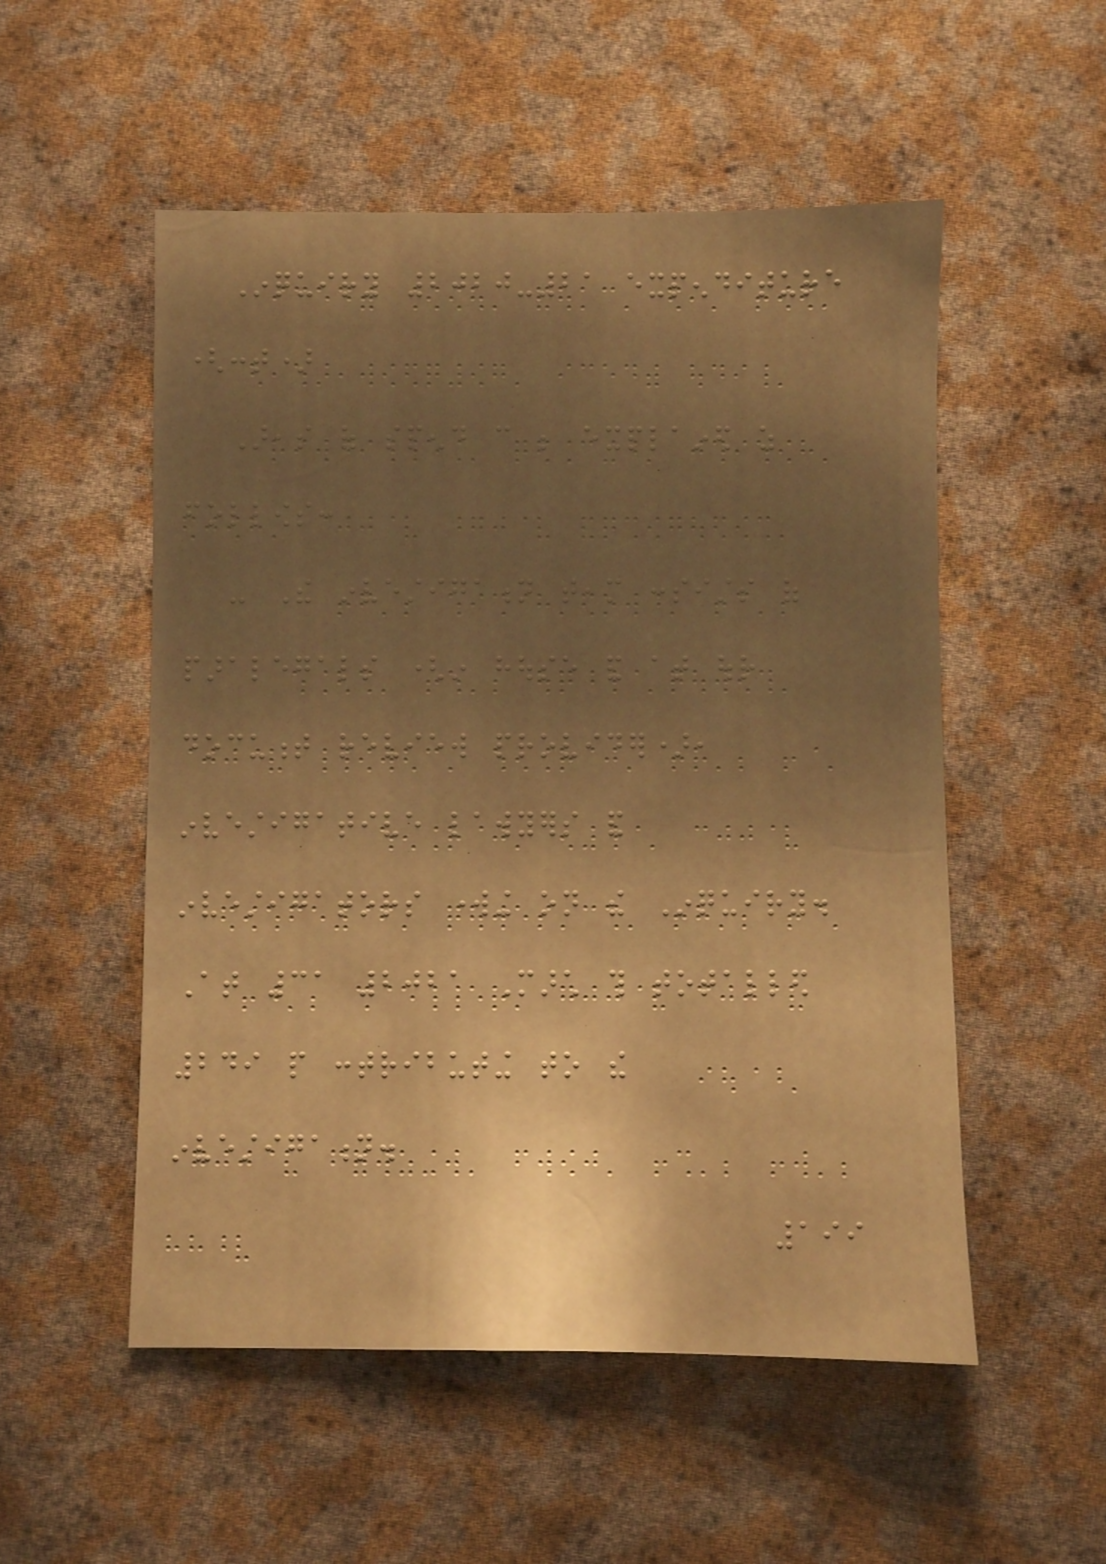Inquiry 2020-21 expenditure
(cont)
Areas of spend can be explained as
follows:
- The investigation team consists of
paralegals (in house and at our
document review provider),
investigative lawyers and
investigators working on the Inquiry.
At 31 2021 March this totalled
249 people contributing to the
investigation.
199
